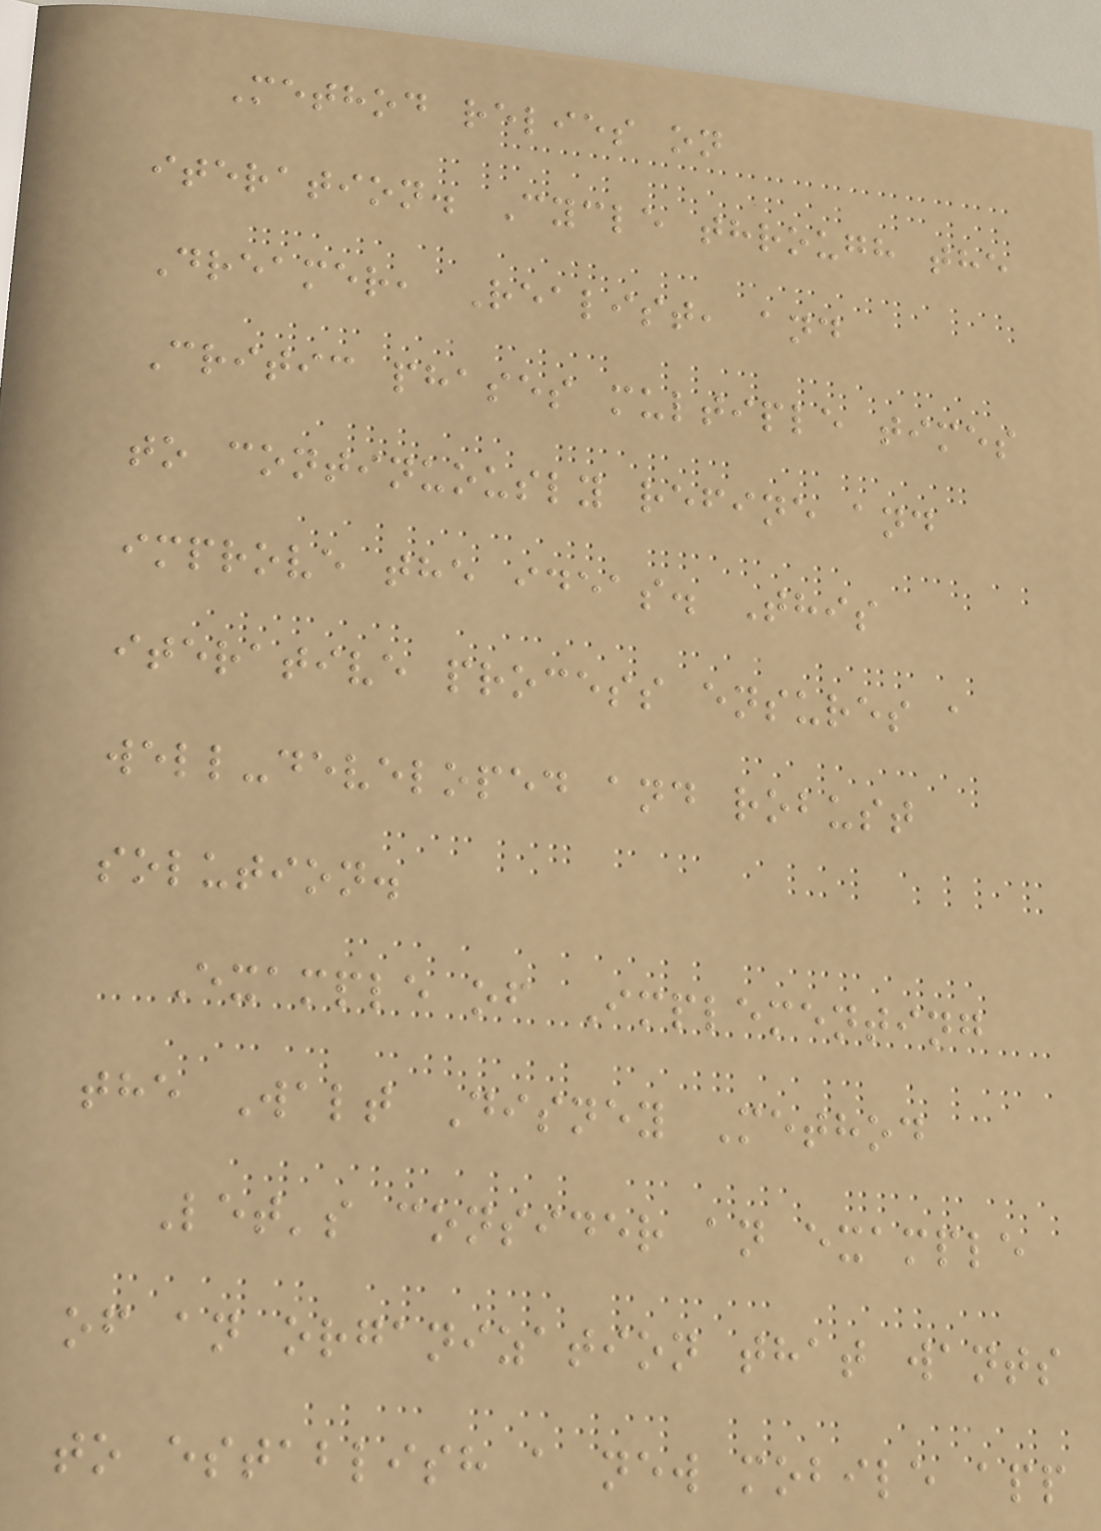Method relies on
iteration. Cycle through the
Dreamer, Realist, and
Critic phases multiple times
to continuously refine and
improve the ideas. This
iterative process ensures a
well-developed and robust
solution.
Example of Implementing
the Walt Disney Method
Let's consider an example
of an organization that wants
to establish a new mobile app
